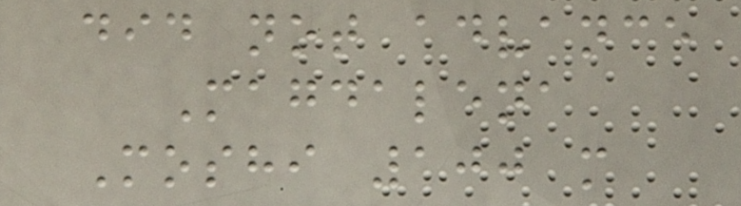did not advance
Magdalena
Moshi 100 m
